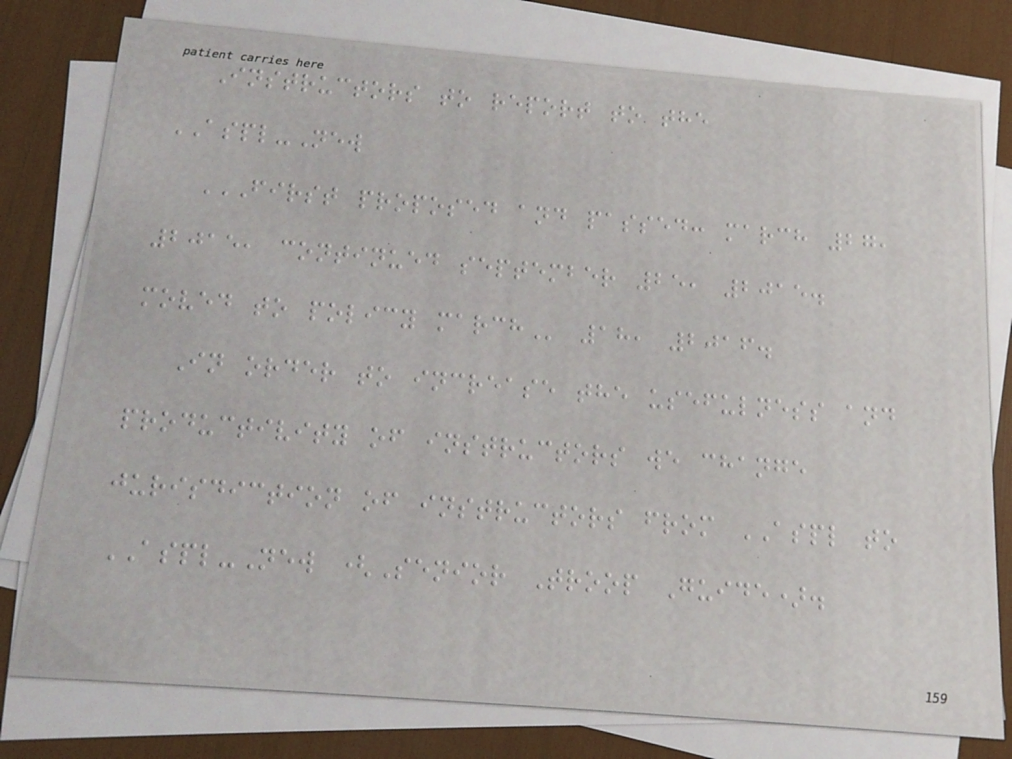Instructors to report to the
ASPL-New
FIRST PROPOSED AND PASSED: MARCH 27,
2015, CONTINUED SEPTEMBER 25, 2015.
MOVED TO POLICY MARCH 18, 2016.
In order to increase the usefulness and
productivity of instructors we change
jurisdiction of instructors from ASPL to
ASPL-New (Senior Troop Guide).
